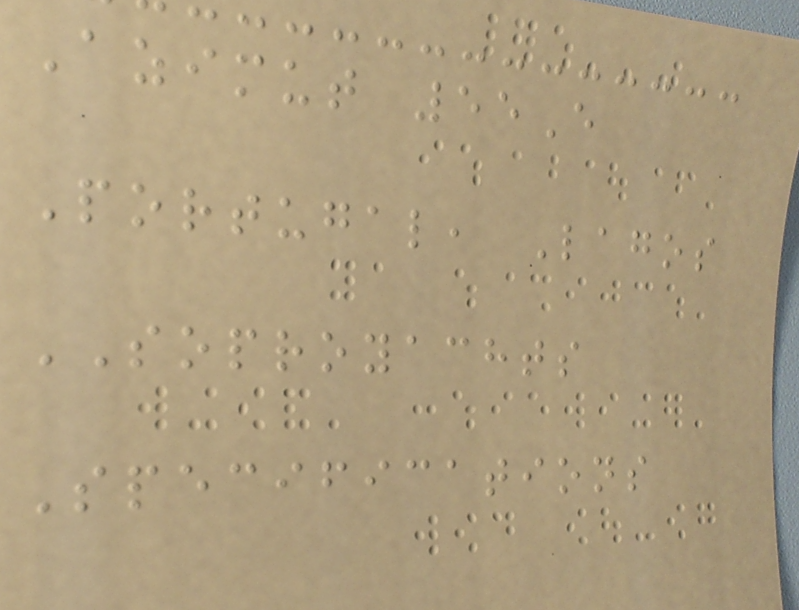Azimut 55E
Portugal, Lagos
SOPROYACHTS
Specifications
